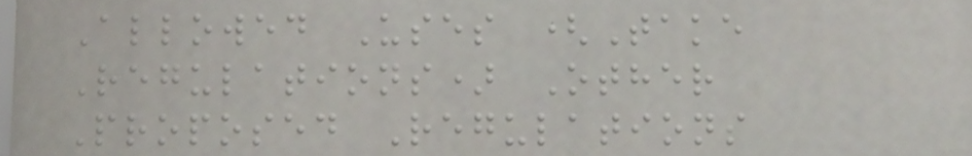Allowed Uses (Take
Regulations) Other
Proposed Regulations
